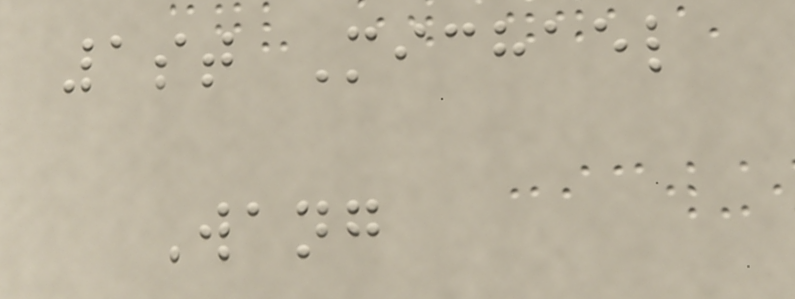1st Michael
Wang
